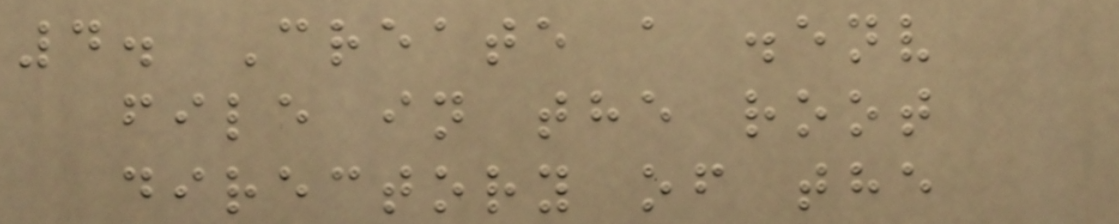4. Create a .env
file in the root
directory of the
